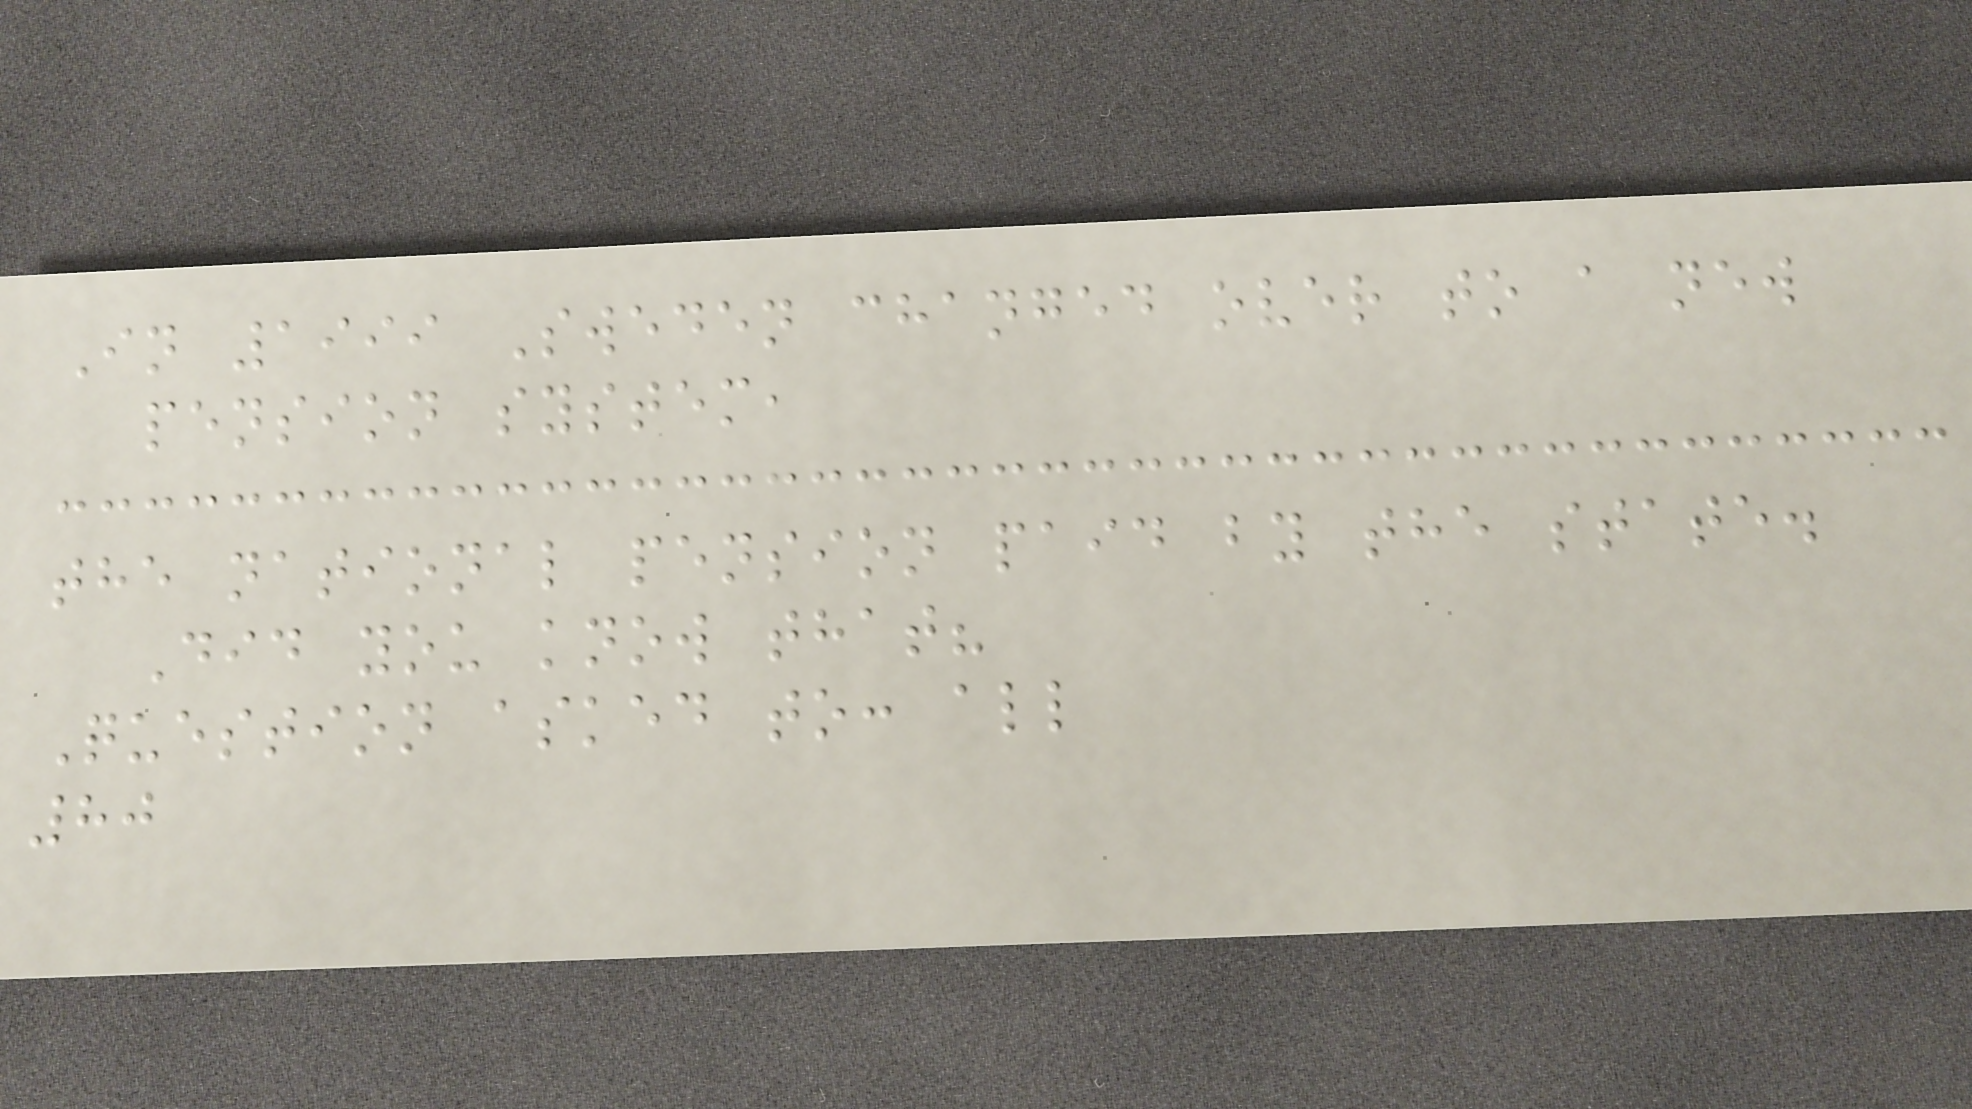In 1999 Sweden changed over to a new
pension system,
the national pension paid by the state.
Did you know that?
Question asked to: all
80
